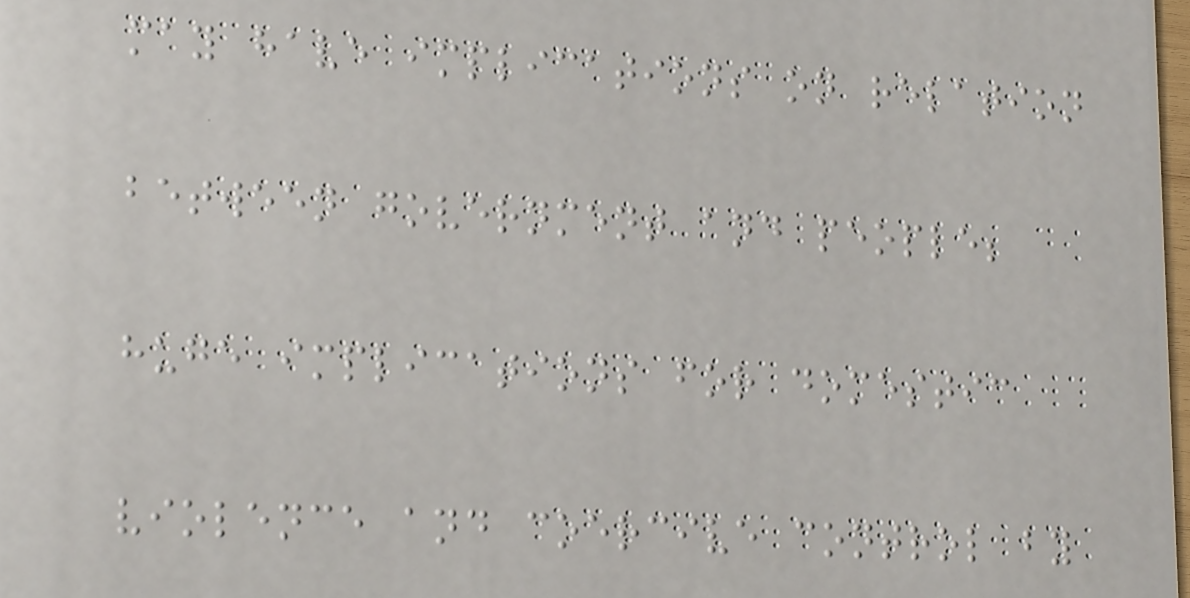may have implications on relation
between government and people;
huge implications for domestic
violence and coercive control by
